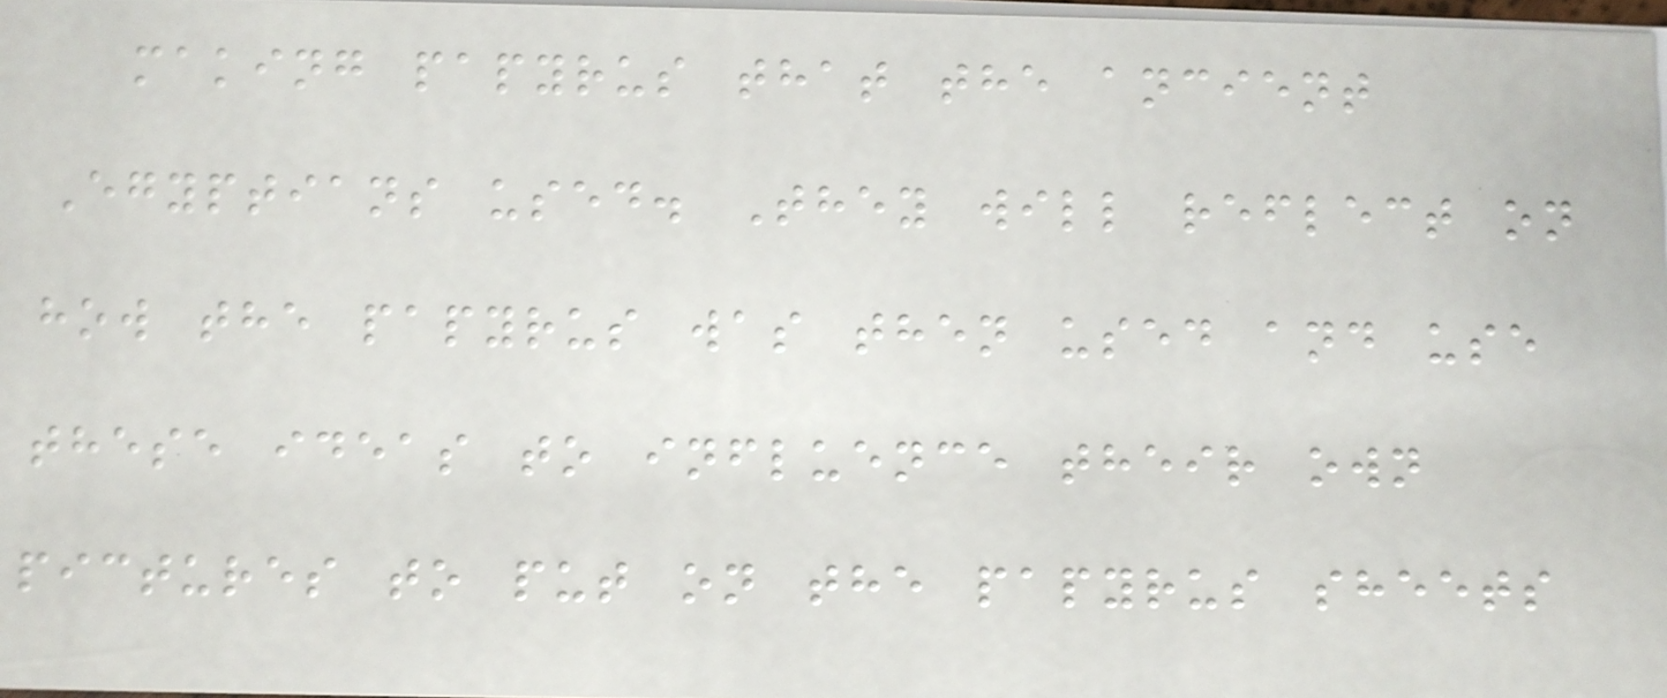making papyrus that the ancient
Egyptians used. They will reflect on
how the papyrus was then used and use
these ideas to influence their own
pictures to put on the papyrus sheets
